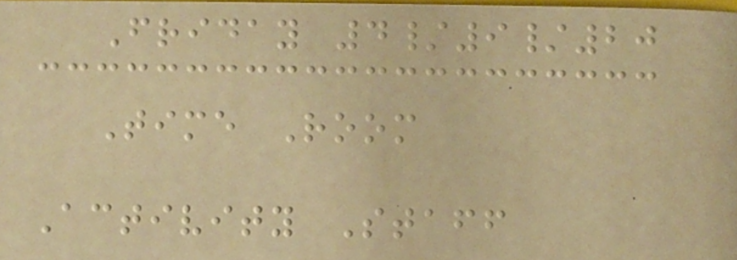Friday 4/9/20
Time Room
Activity Staff
